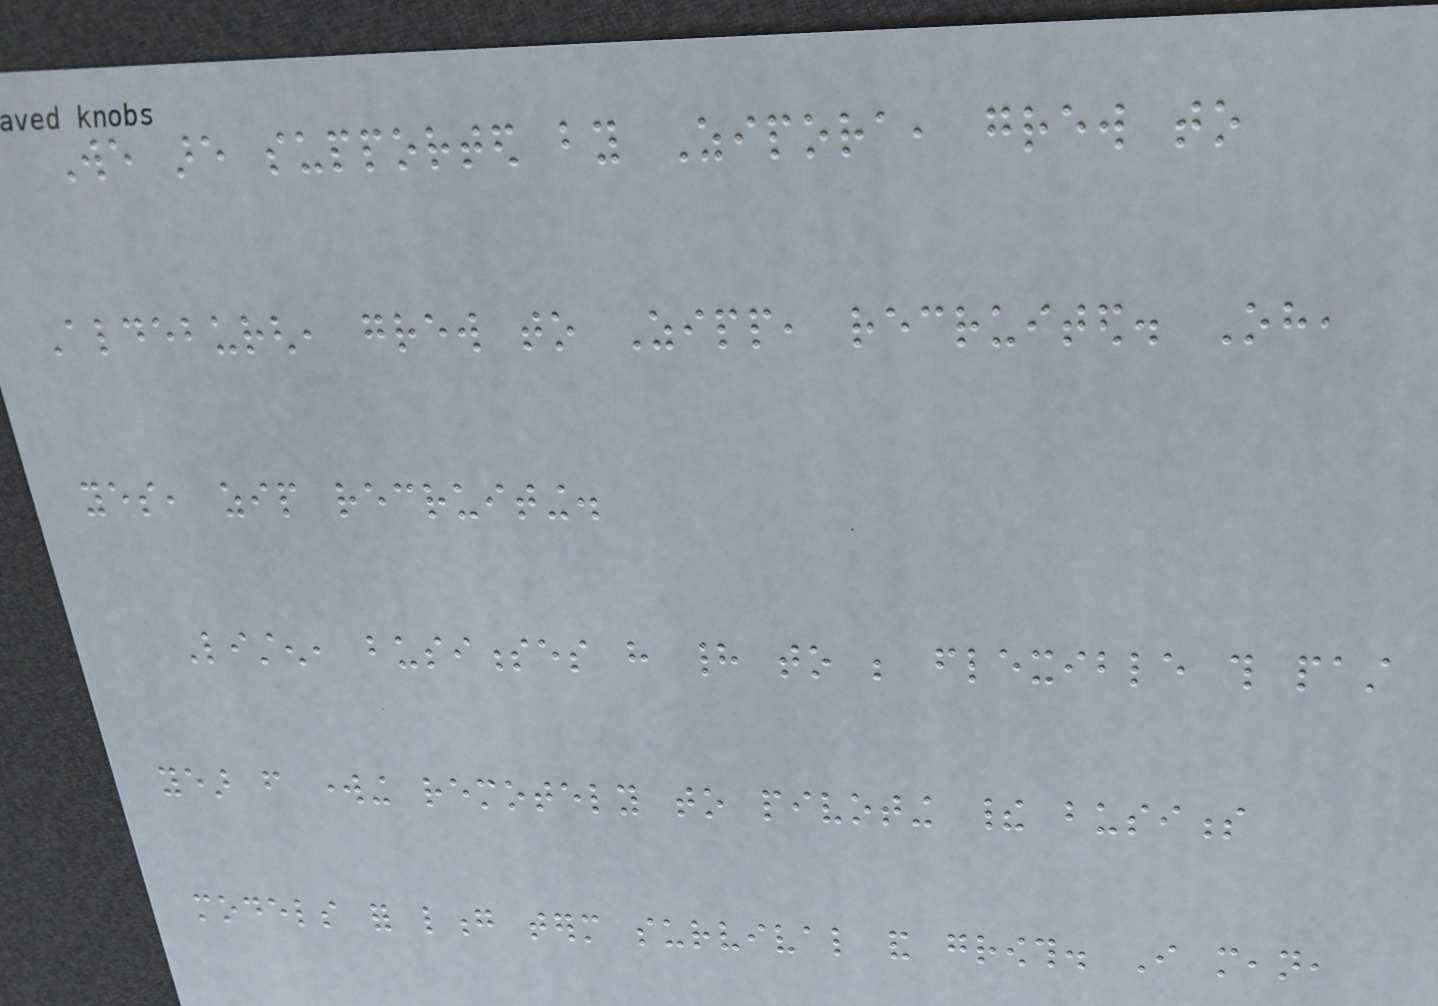We are supported by Zipora, grew to
Aldeburgh, grew to Zipp, recruited. Oh,
yes, zip recruiting.
Listen, businesses have had to be flexible this past
year from working remotely to pivoting their business
models for long term survival and growth. I mean,
